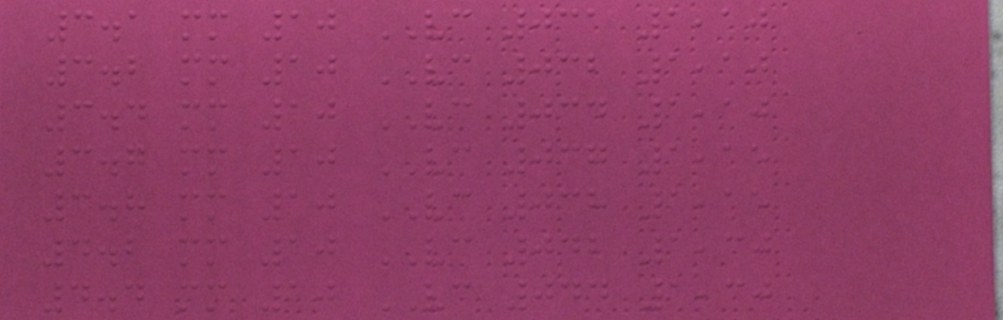3.1 mm 10 VC 031 1,10
3.2 mm 10 VC 032 1,10
3.4 mm 10 VC 034 1,10
3.7 mm 10 VC 037 1,15
3.8 mm 10 VC 038 1,15
4.2 mm 10 VC 042 1,30
4.4 mm 10 VC 044 1,30
